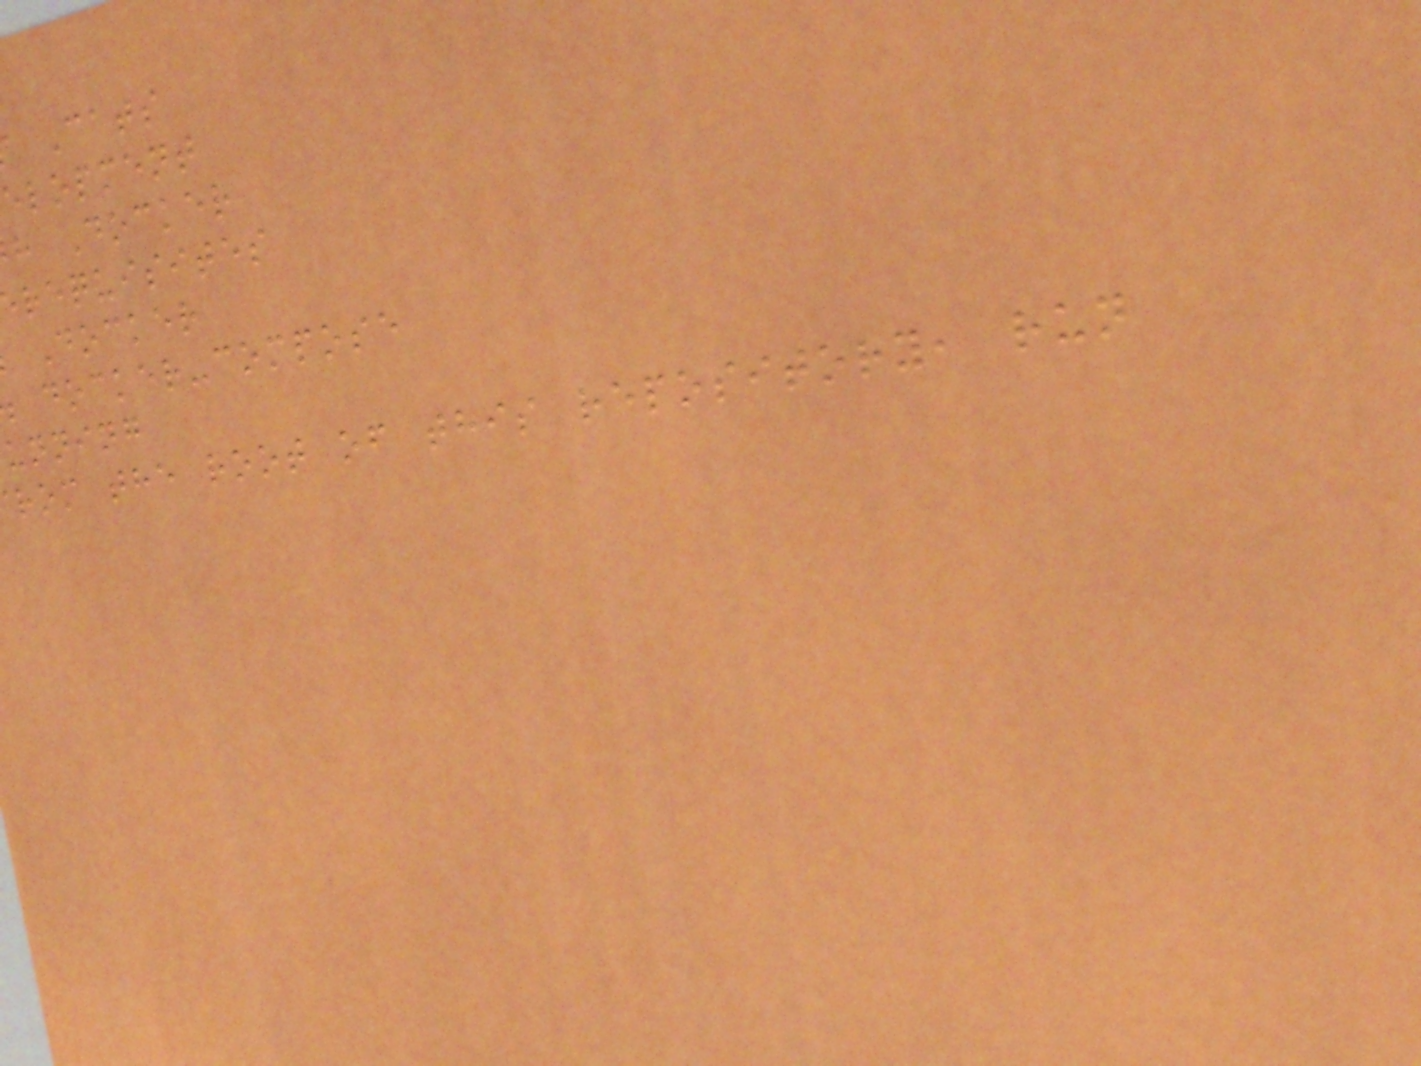Cats
elopment
h Docker
requisites
Docker
docker-compose
unning
rom the root of this repository, run
